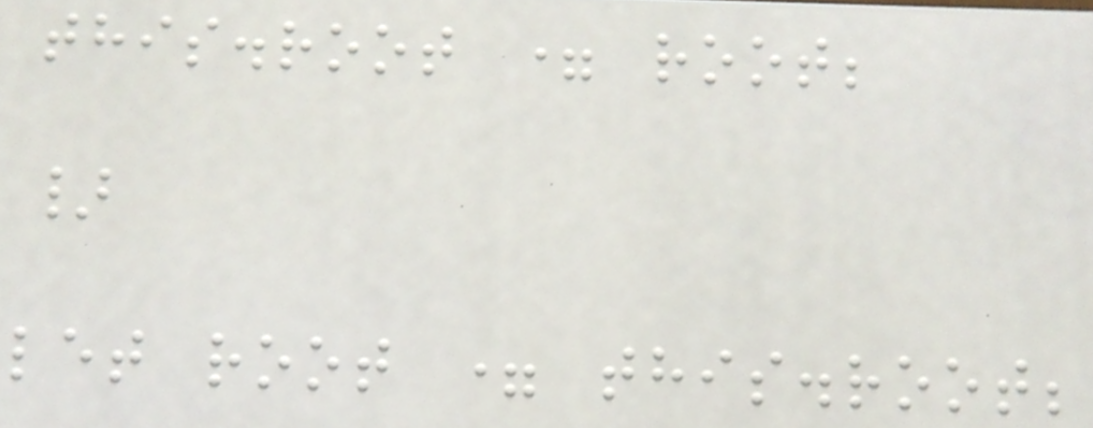this.root = root;
}
let root = this.root;
